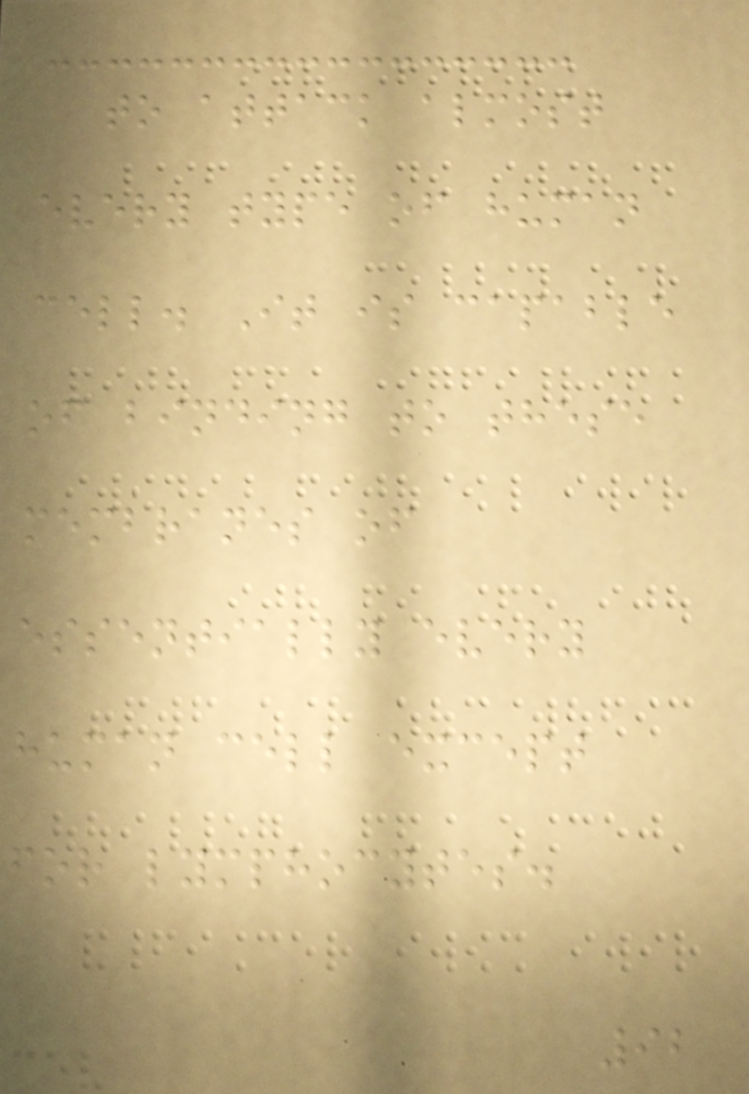to attack almost
every type of human
cell. It is capable
of binding to these
membranes of
essentially every
human cell except
for lymphocytes.
92
